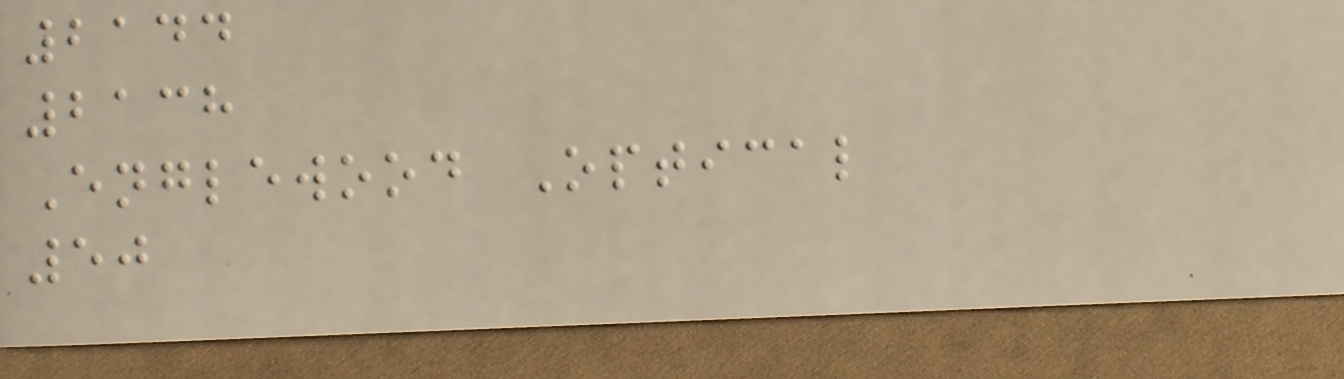2144
2138
Englewood Optical
50
